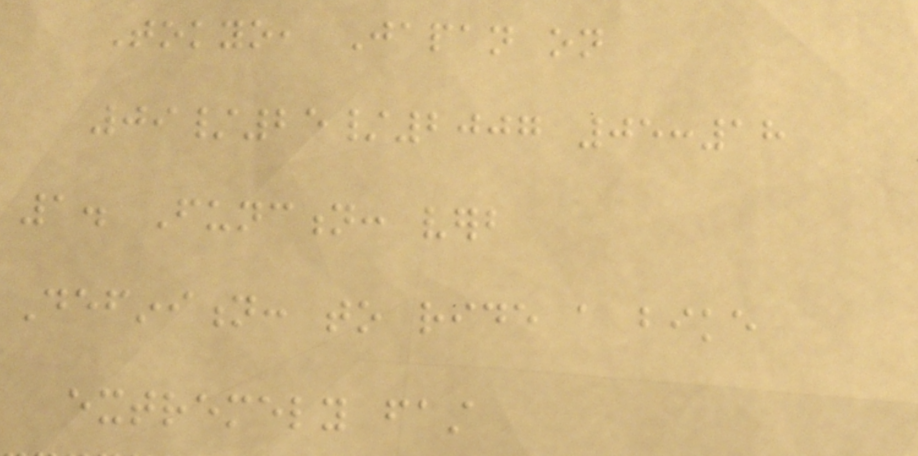Tokyo, Japan on
09/25/2007 05:18
1. Function: verb
Definition: to ride a bike
extremely fast
